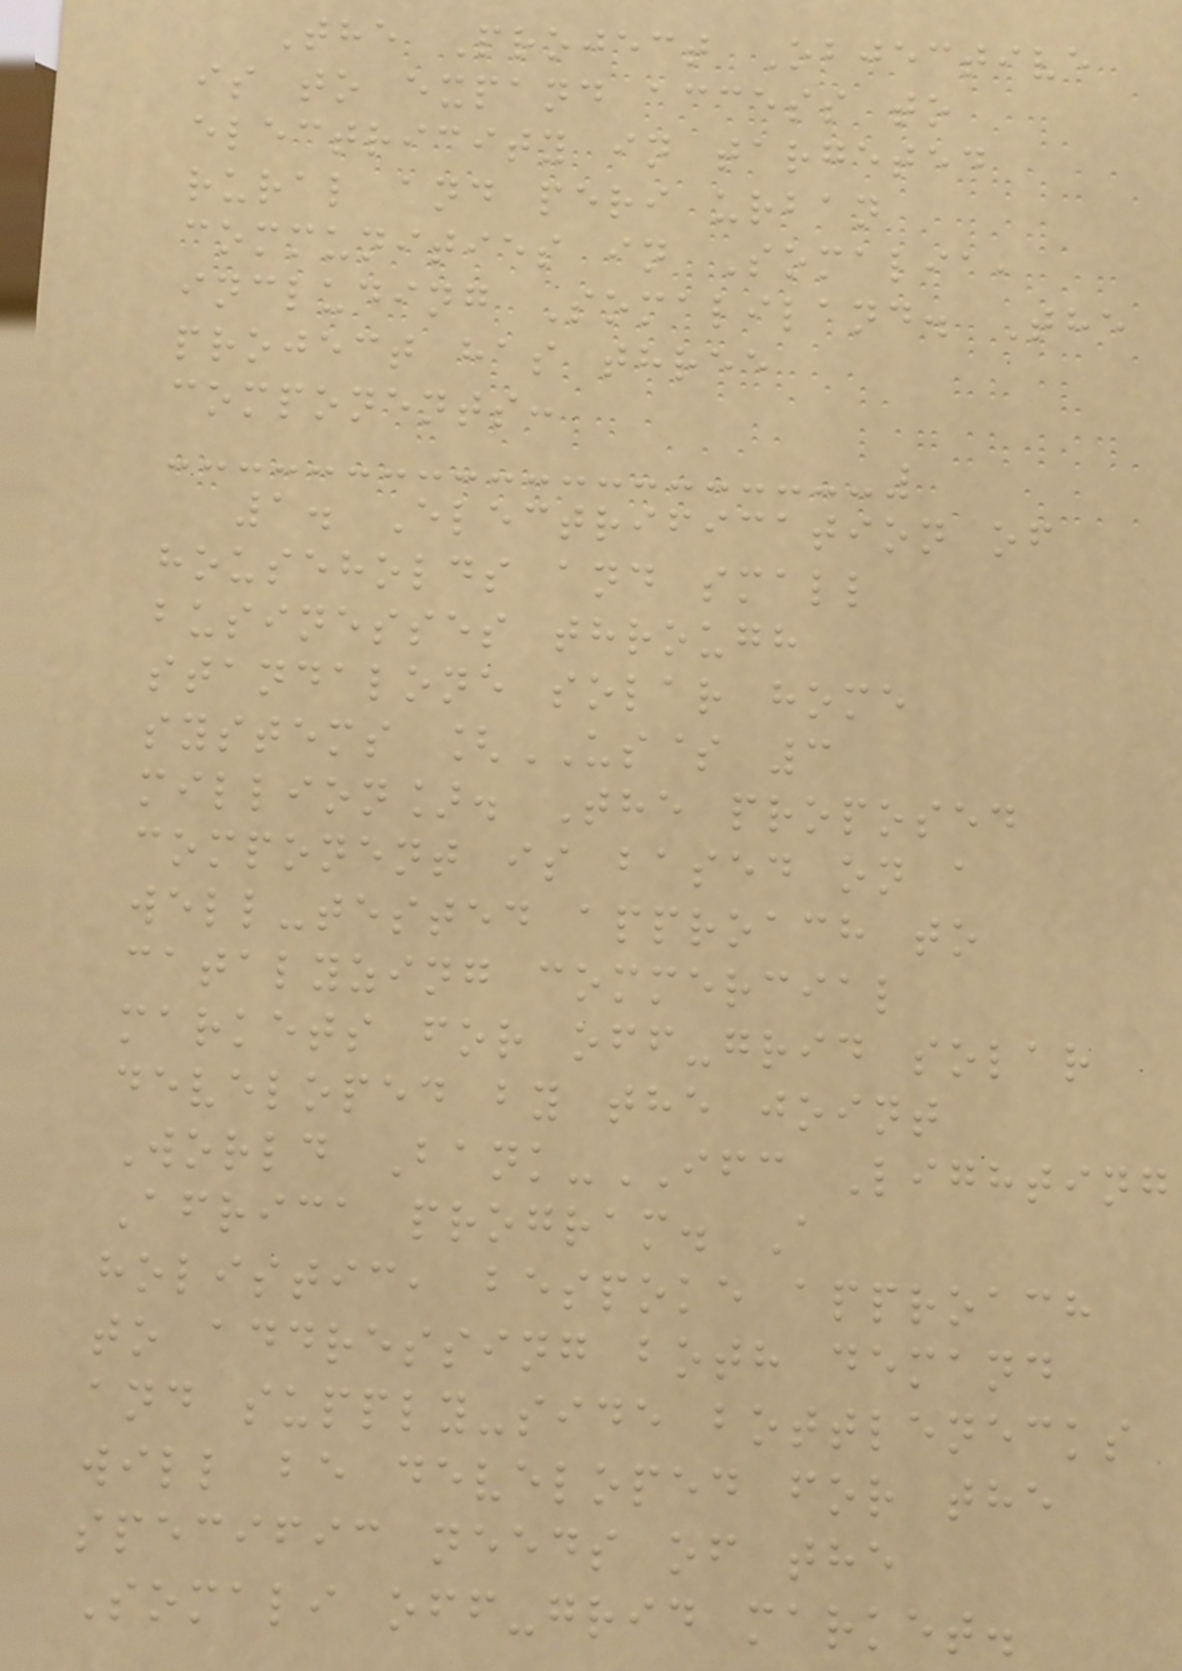The Project Objective
is to expand access to
electricity in targeted
rural and peri urban
communities in Somalia,
including Somaliland. The
project has three
components:
1. Electrification of
households and small
businesses through
standalone solar home
systems [US$ 3
million]. The proposed
component is based on a
well-tested approach to
catalyzing commercial
markets for off-grid solar
developed by the joint
World Bank-IFC Lighting
Africa program. A
holistic, bespoke approach
to addressing both demand
and supply-side bottlenecks
will be developed for the
specific needs of the
Somali off-grid market.
